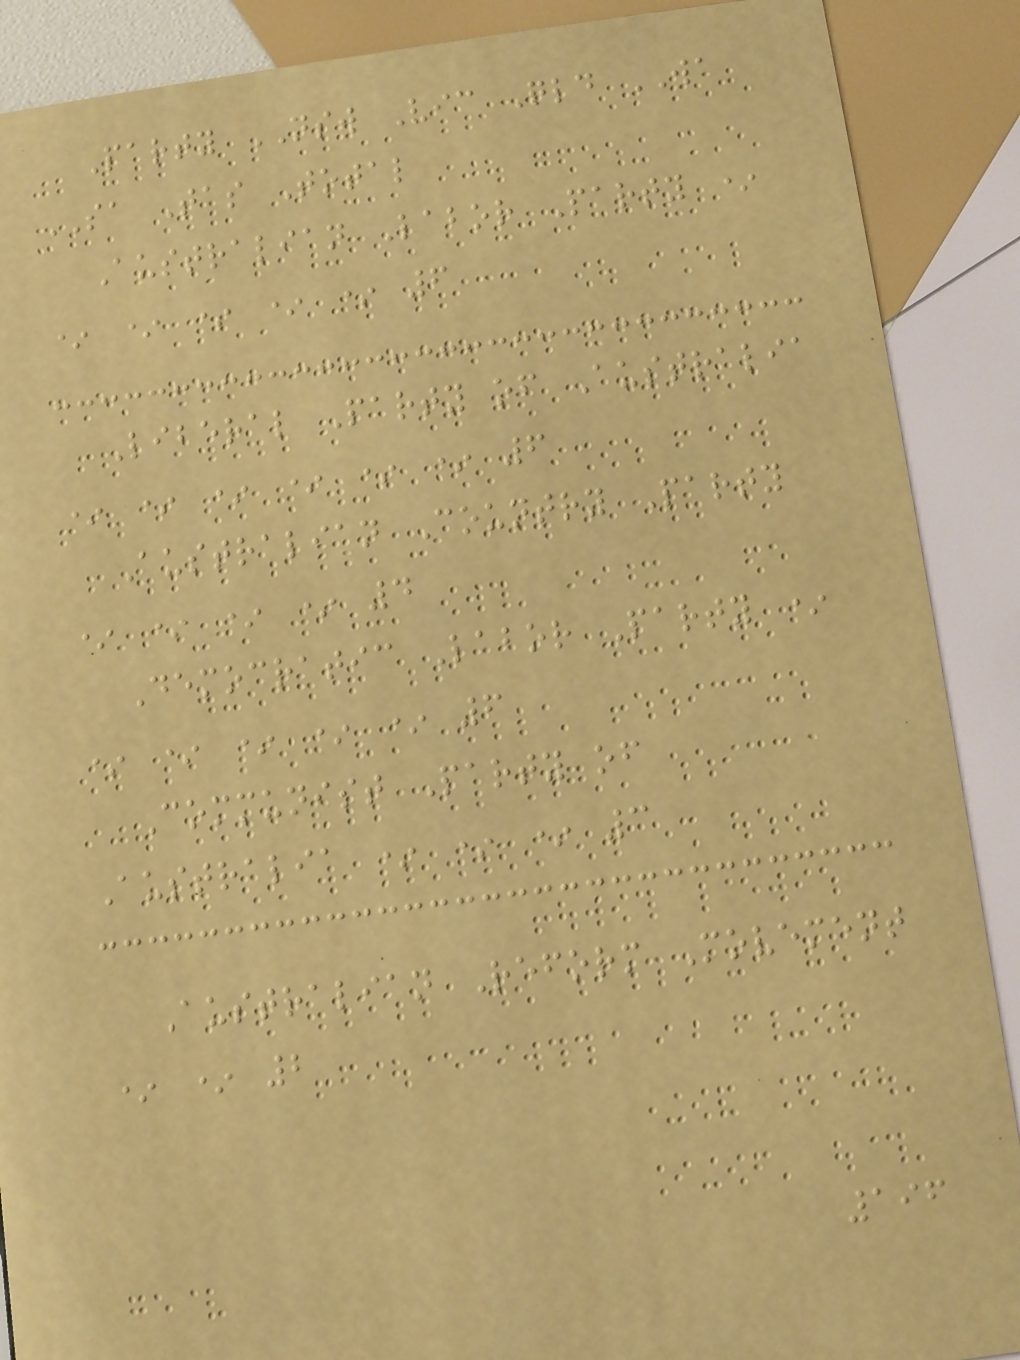Party NSW Vic Qld WA
SA Tas Total
Australian Labor Party *
* * * * * 6
Liberal Party of Australia
* * * * * * 6
Australian Country Party
* * * * 4
Democratic Labor Party *
* * * * * 6
Communist Party of
Australia * * * 3
Australian Reform Movement
* * 2
196
